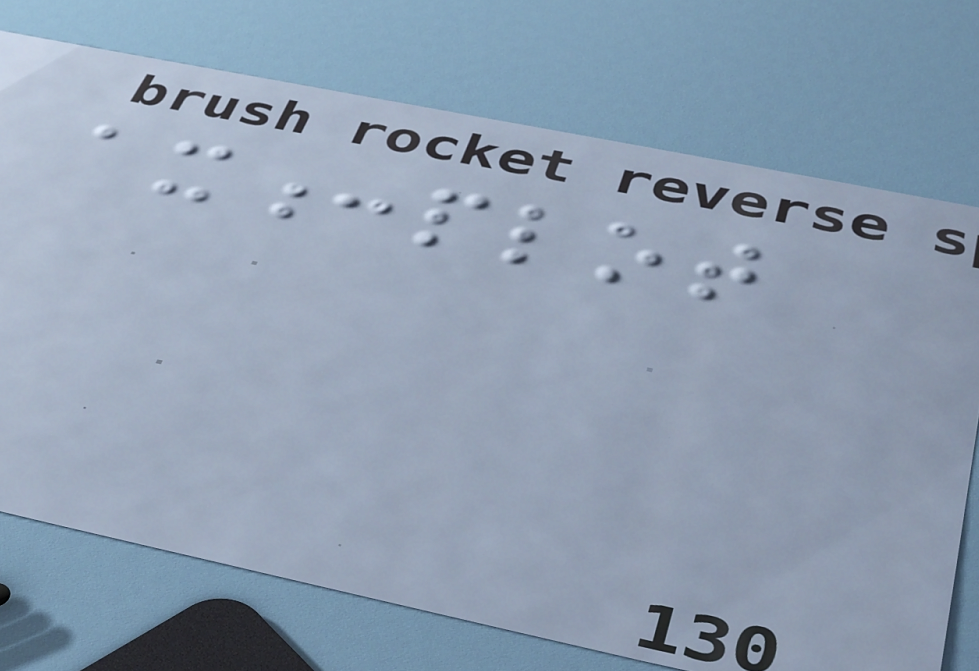ax:plot
